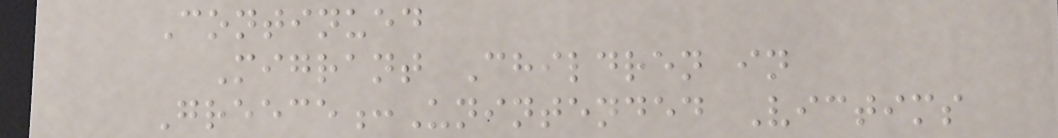Continued
Migrant Children in
Greece:Unintended Victims
